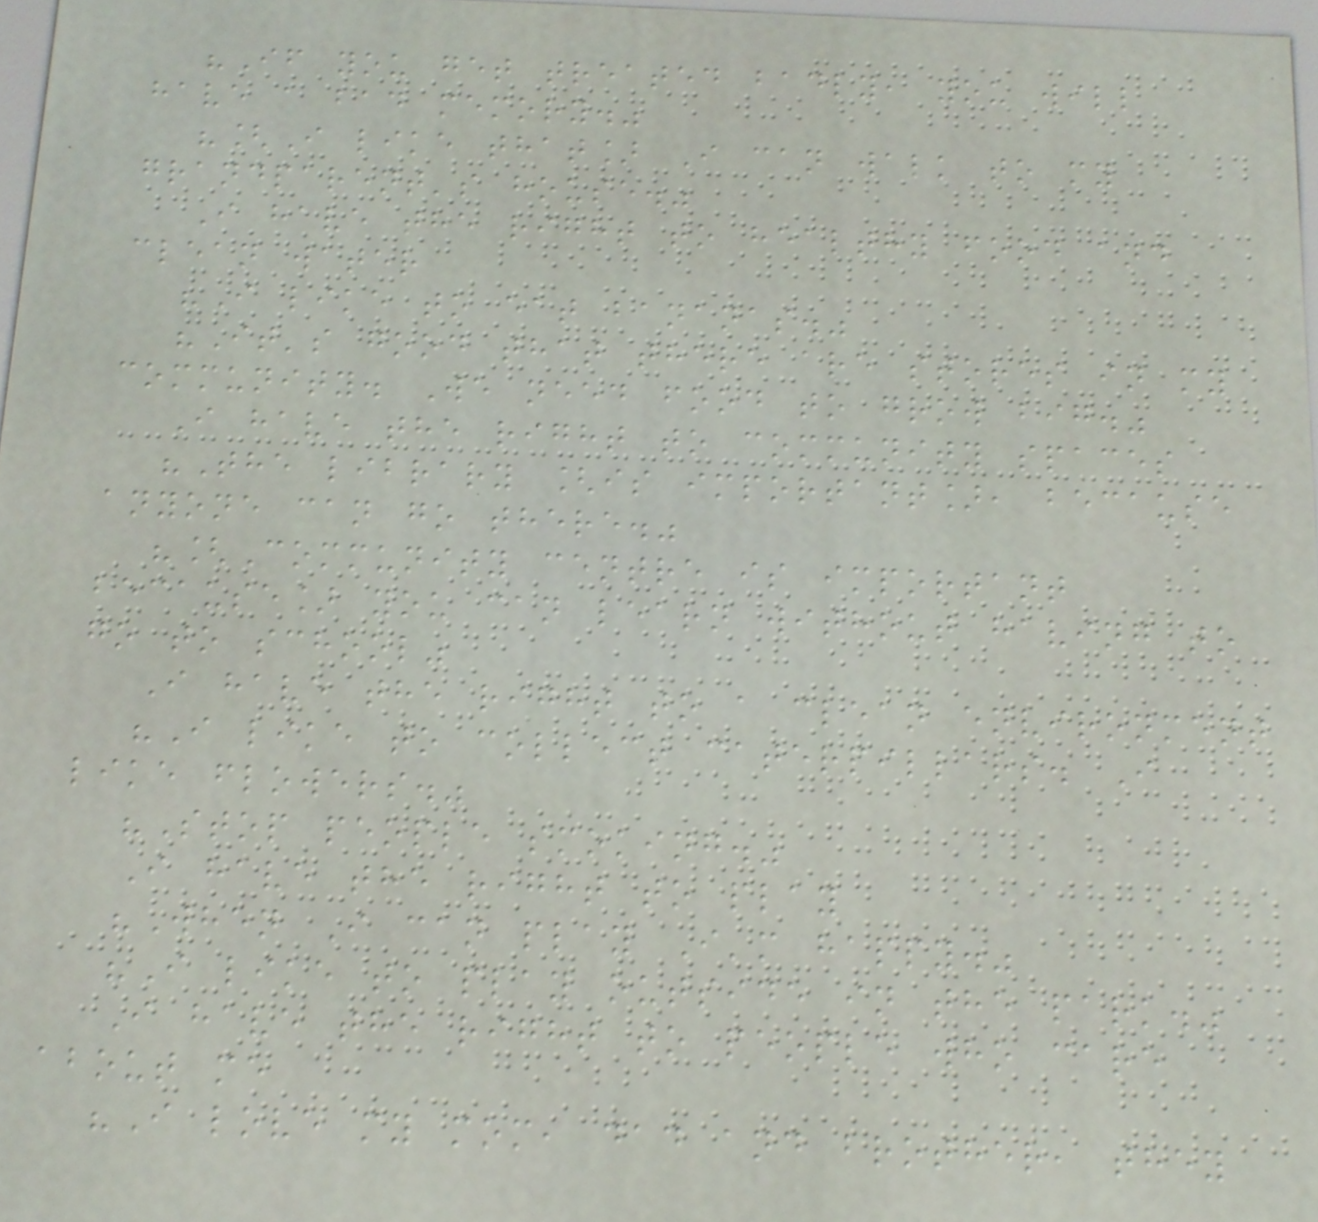"If you get treated badly, you will
have a bad memory."
"[I like that] I can walk to my
grandparent's house."
I have the right to healthy food and
clean water
"I like to eat bananas."
"It's good that there are stores in my
community. We need food to grow big."
I have the right to community spaces
"The library [is important], because
anyone can go there."
"[Community centre is important
because] you can learn without having to
go to school"
I have the right to a clean environment
"I like to collect caterpillars. I
like flowers."
"Stop people smoking."
I have the right to play
"When I can play I'm happy."
"I like to play outside in the park."
I have the right to people who care
about me
"I love my mom, dad and brother, they
